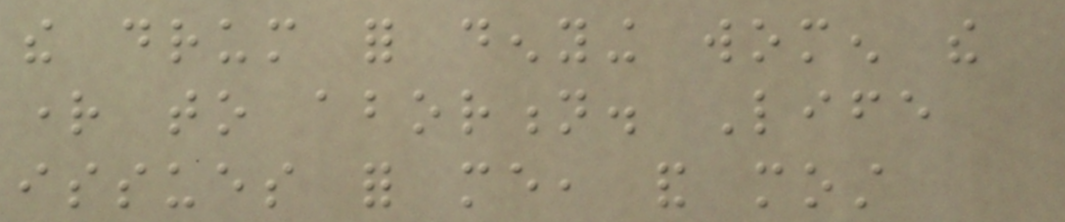the drum for denying women the
right to abortion. Life
issues for me, and most
